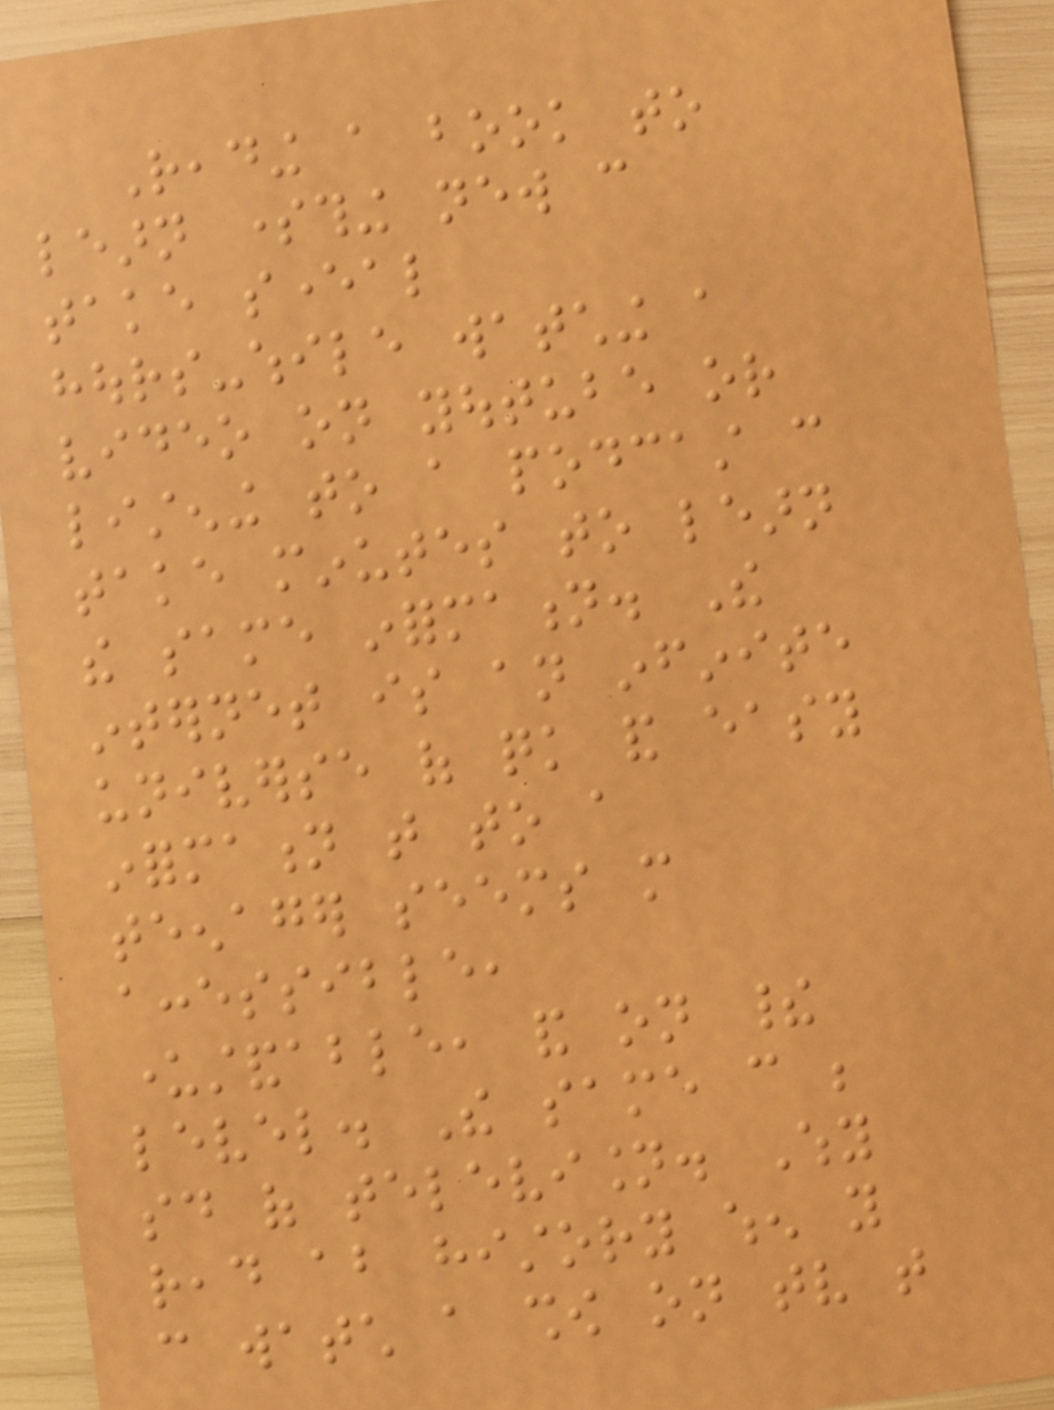Reading a book to
learn something new can
take several
hours-while watching a
video on youtube or
listening to a podcast can
take minutes to learn
the same information. The
internet is an infinite
universe of quick and easy
information that to a
teenager seems more
accessible,
understandable, and on their
level. The same can be
said of television. Why
read about history when you
can watch a show on tv that
